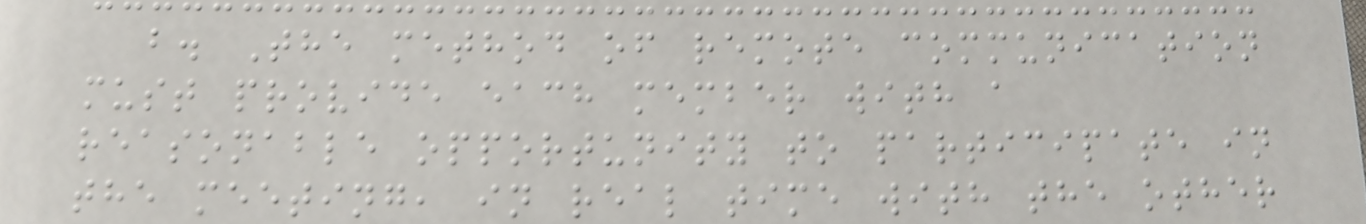b. The method of remote communication
must provide each member with a
reasonable opportunity to participate in
the meeting, in real time with the other
